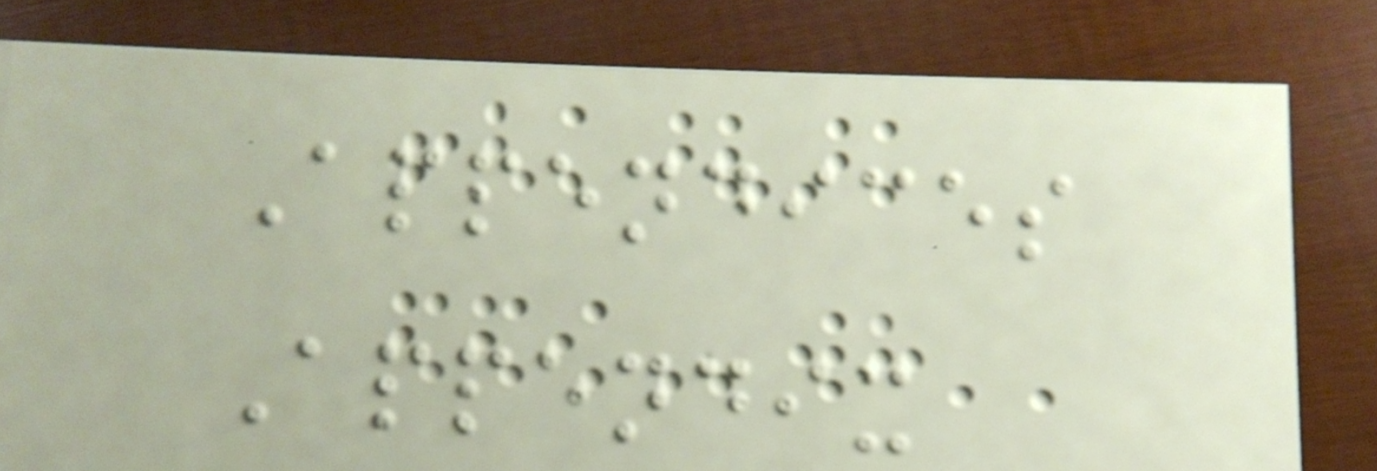Appendices
Appendix
